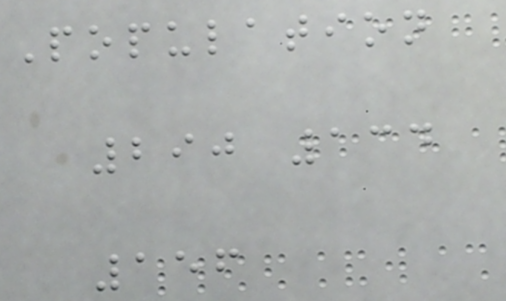Population
290 134
156
